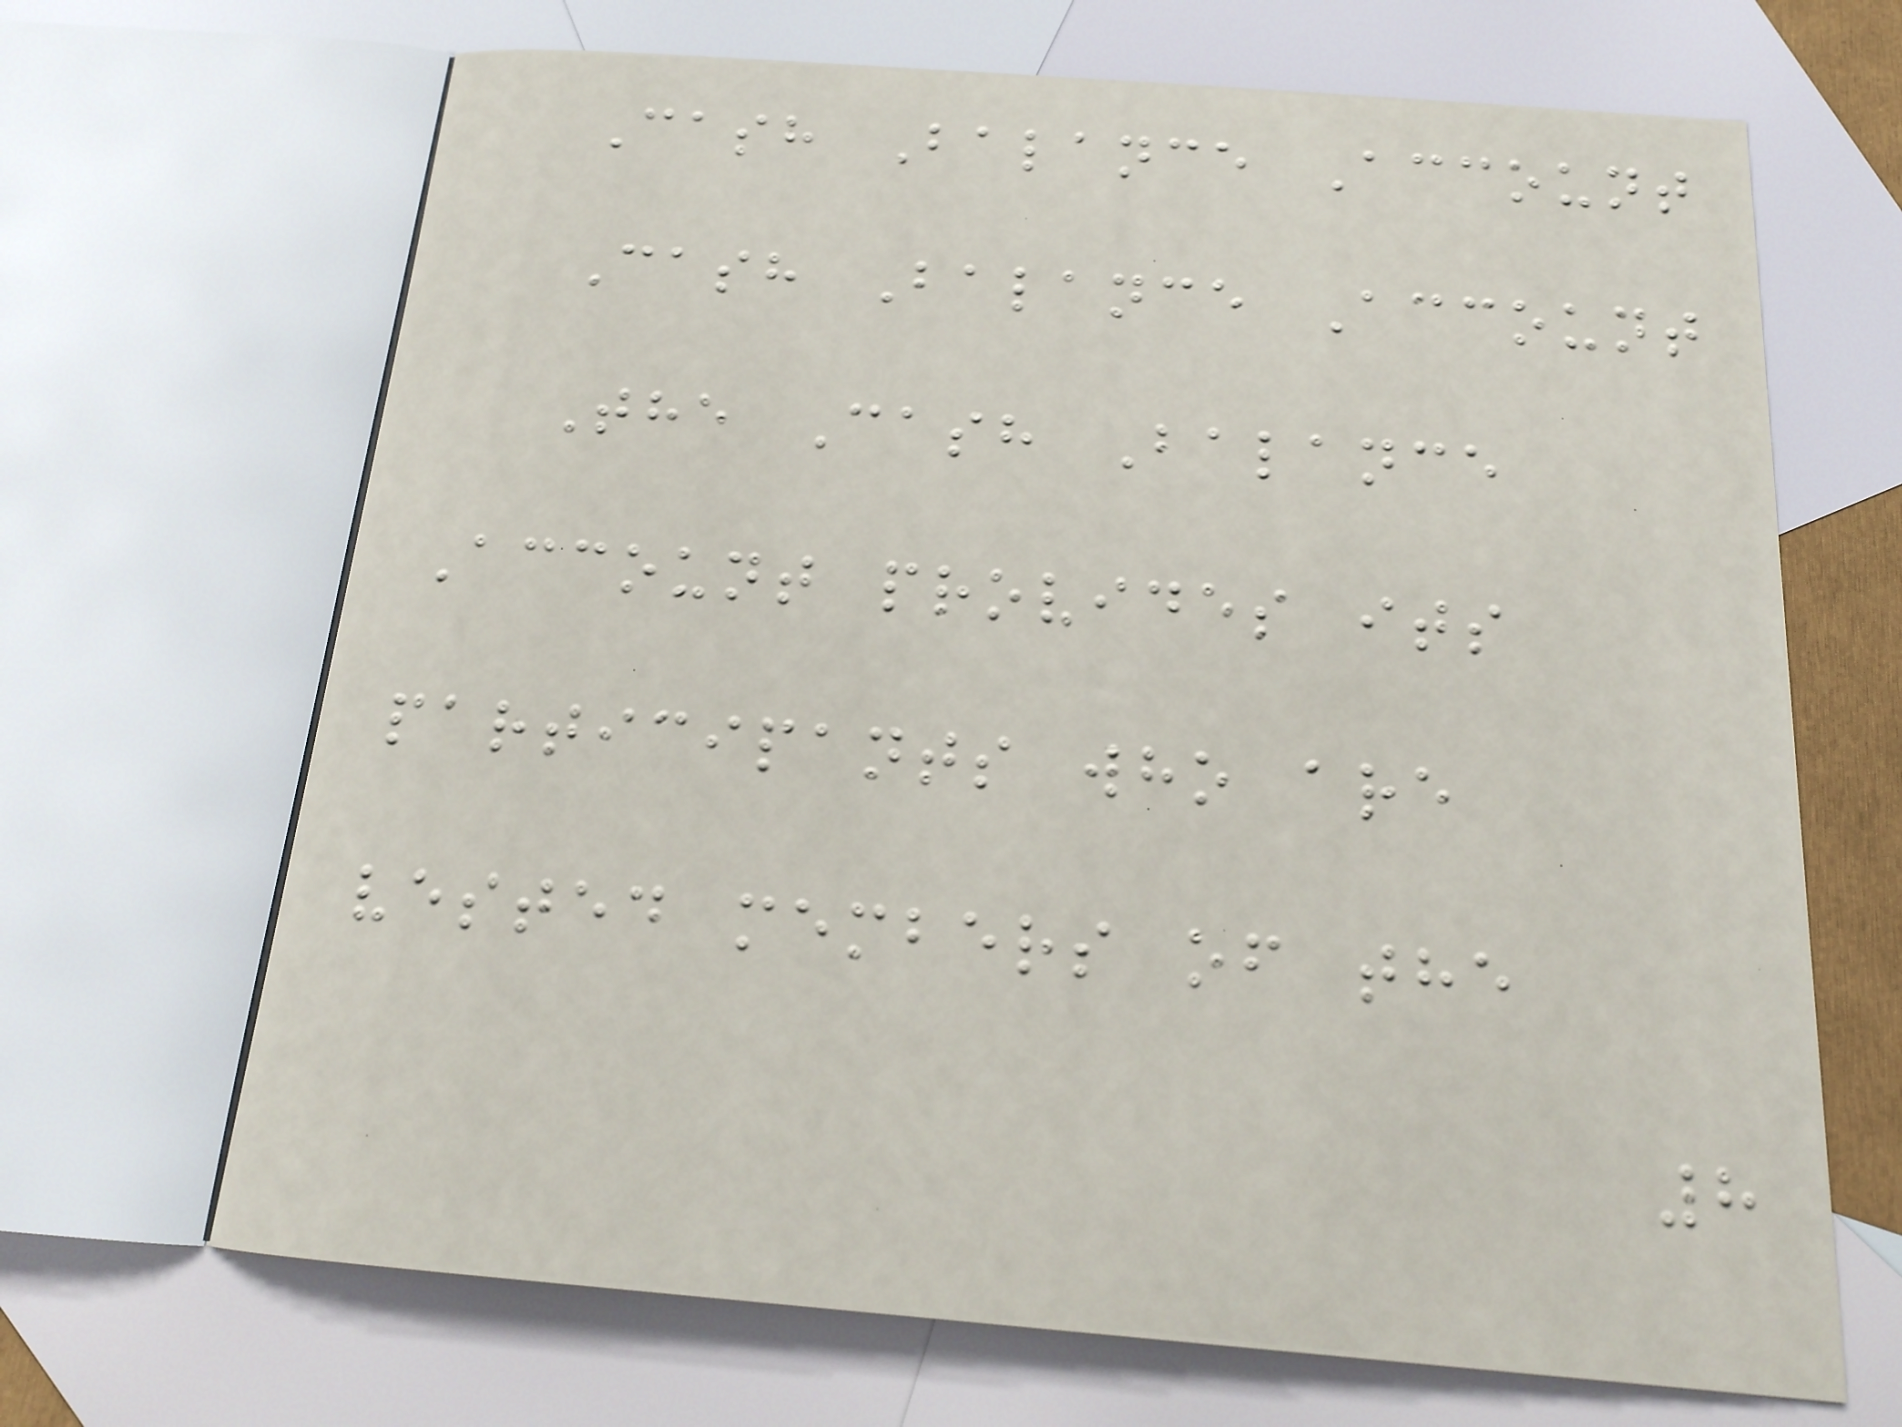Cash Balance Account
Cash Balance Account
The Cash Balance
Account provides its
participants who are
vested members of the
8
